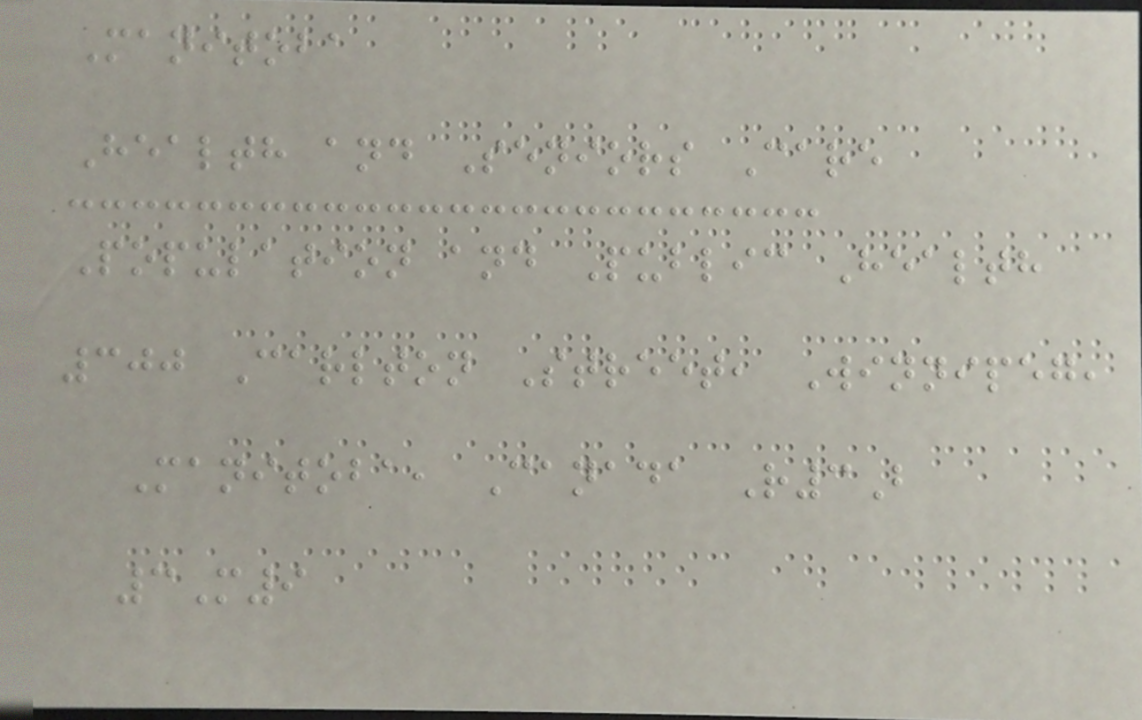Manitoba
Health and Seniors Care
Population and Public Health
300 Carlton Street, Winnipeg,
Manitoba, Canada R3B
3M9
